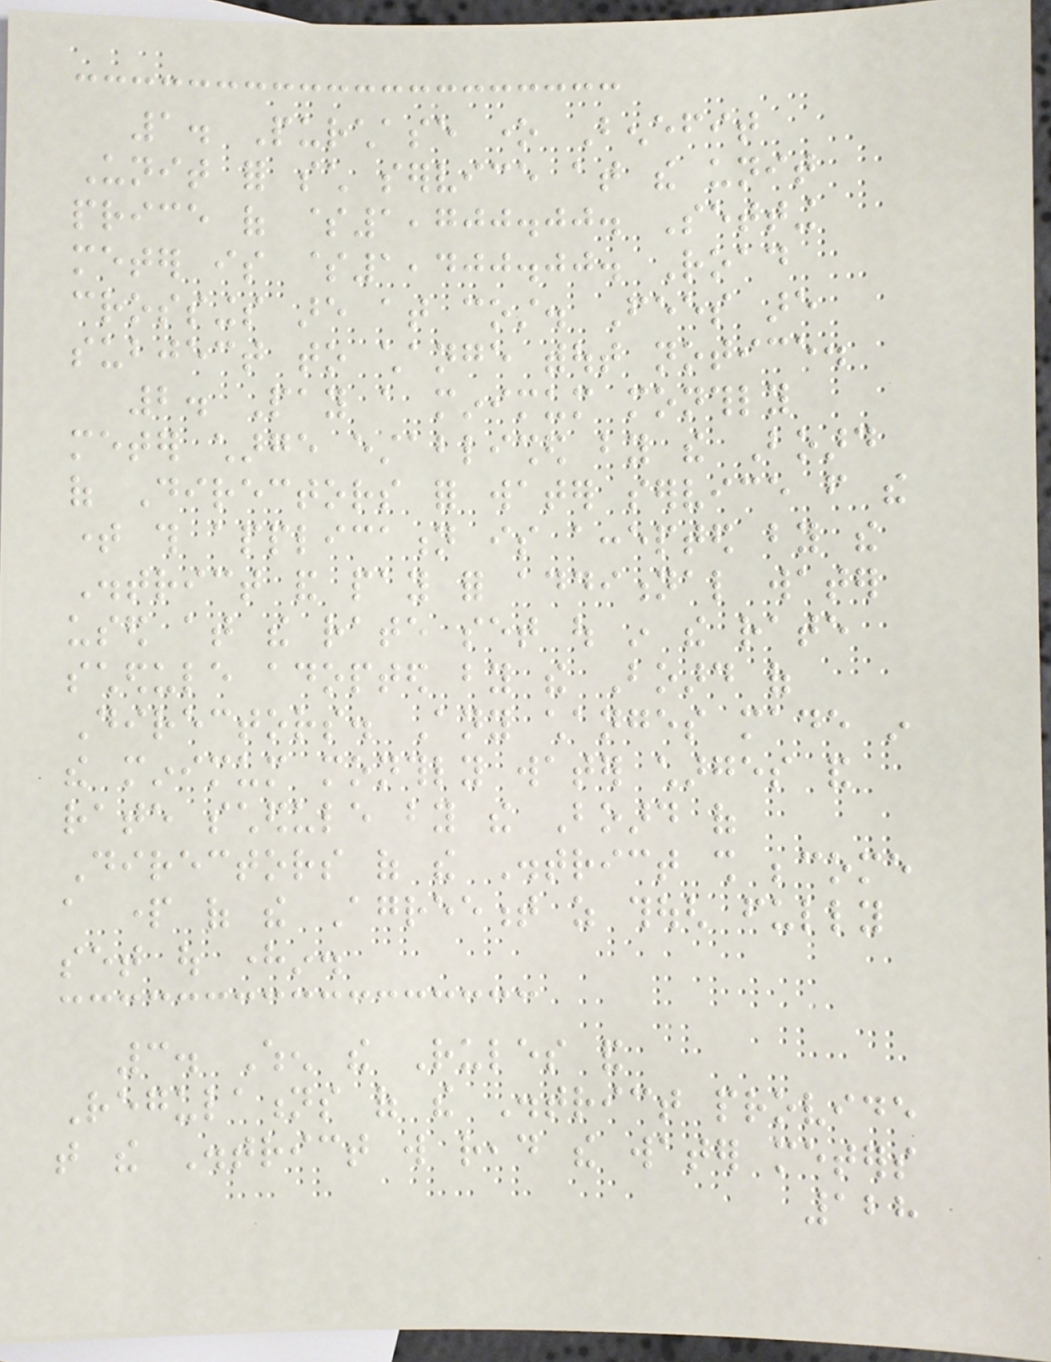1. Purchase one Benefit
Unit for such service at the unit
price of $1,700.00. Setting
meter is $1,400.00. Road
crossings are at cost. Fees are
subject to change without notice.
2. Pay a minimum monthly
meter charge established by the Board
of Directors for water service from the
time this application is accepted by the
District and pay for additional water
used at the rate set out in the rate
schedule adopted by the Board of
Directors. Any changes made in
the minimum monthly water charges and
rate schedule by the Board of
Directors of the District shall become
a part of the Agreement as though fully
set out herein.
3. When the Rules and
Regulations of the District provide
that the District will read the water meters
128
